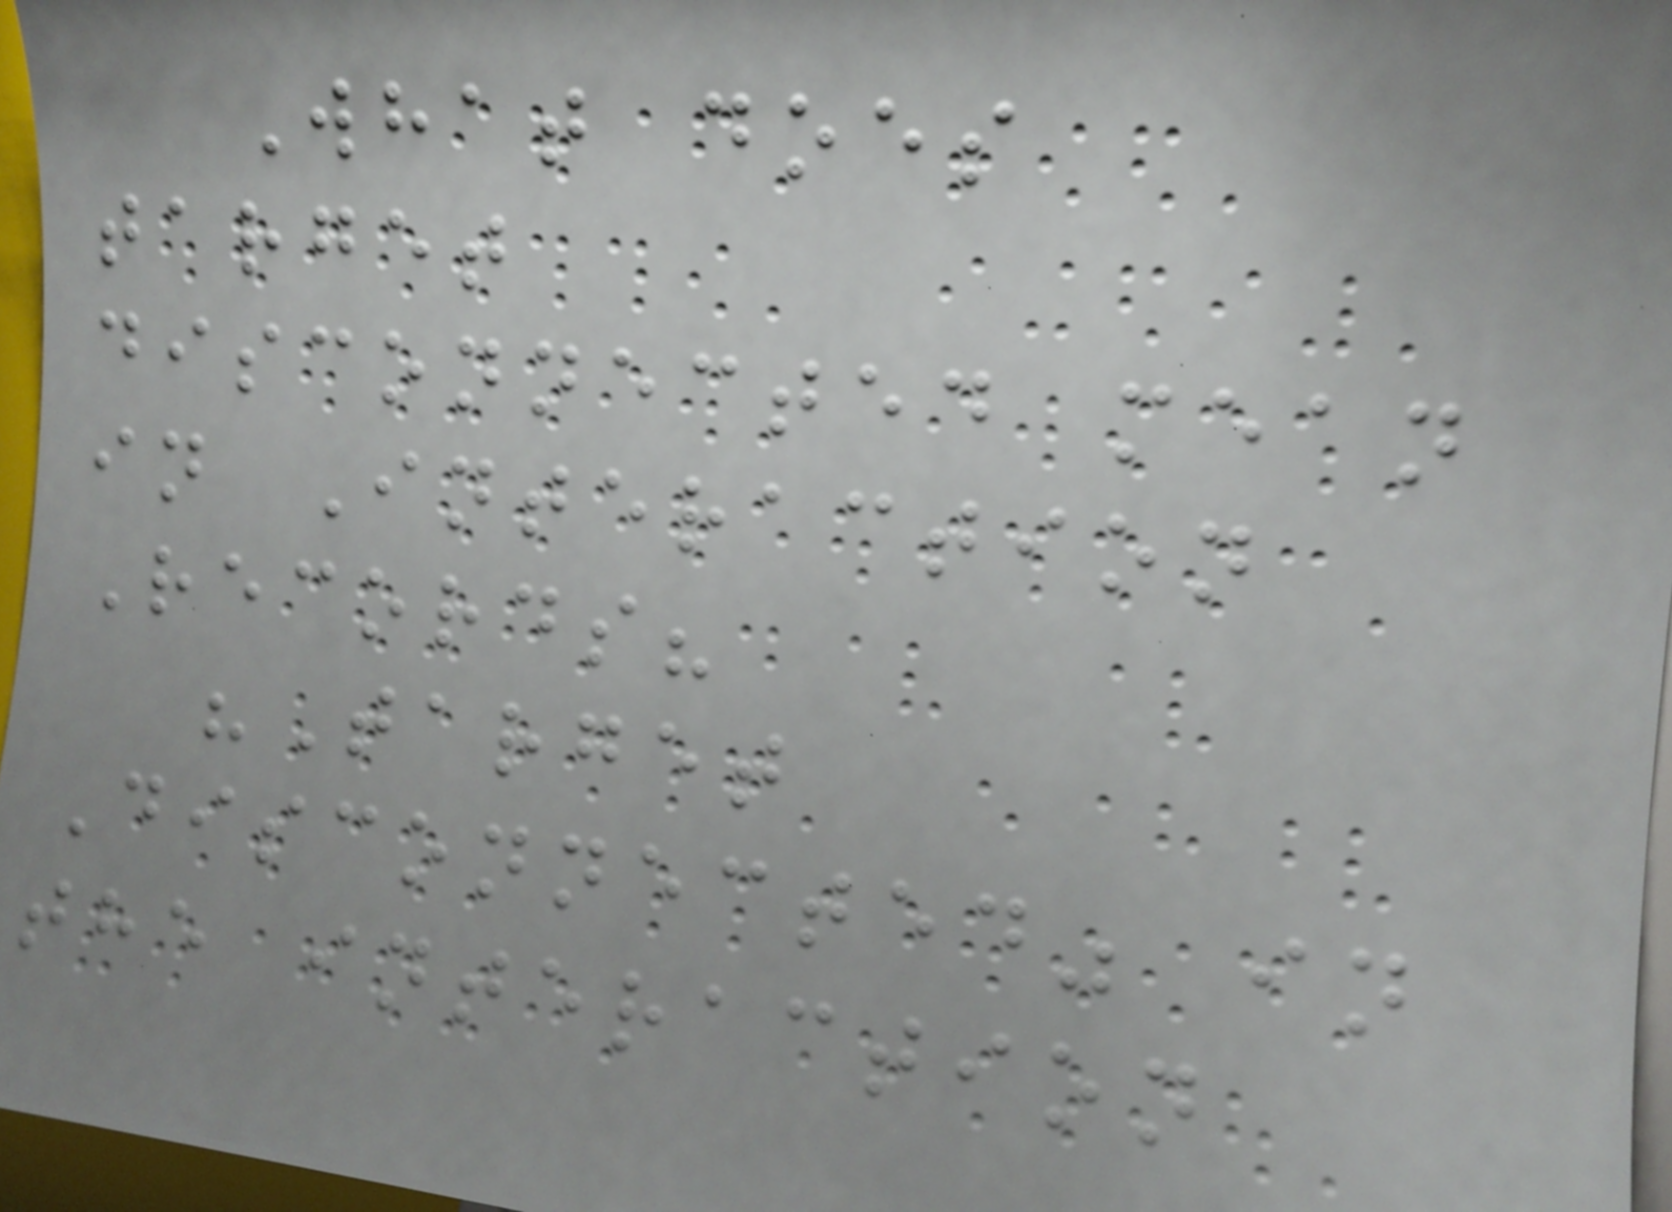What does
target
disconnected mean
in Interaction
Records?
"Target
Disconnected" in
the interaction
